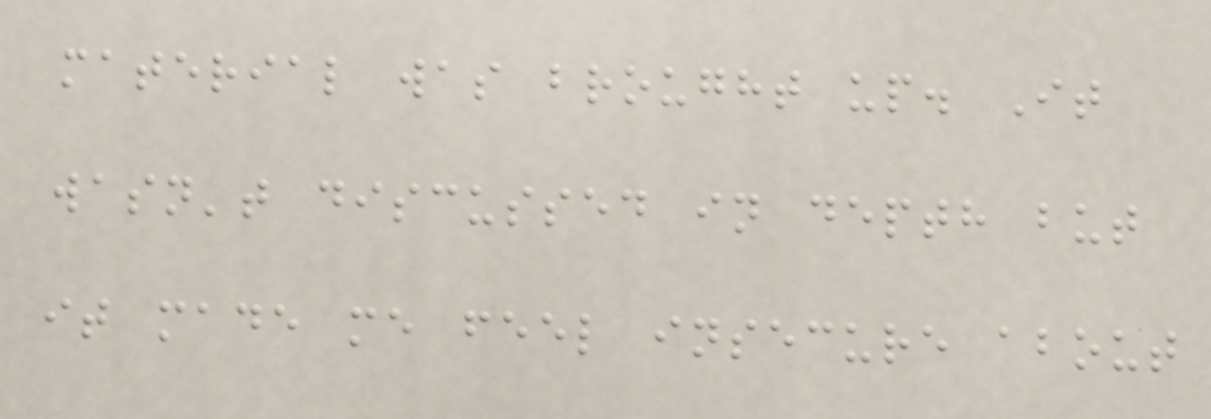material was brought up. It
wasn't discussed in depth but
it made me feel insecure about
